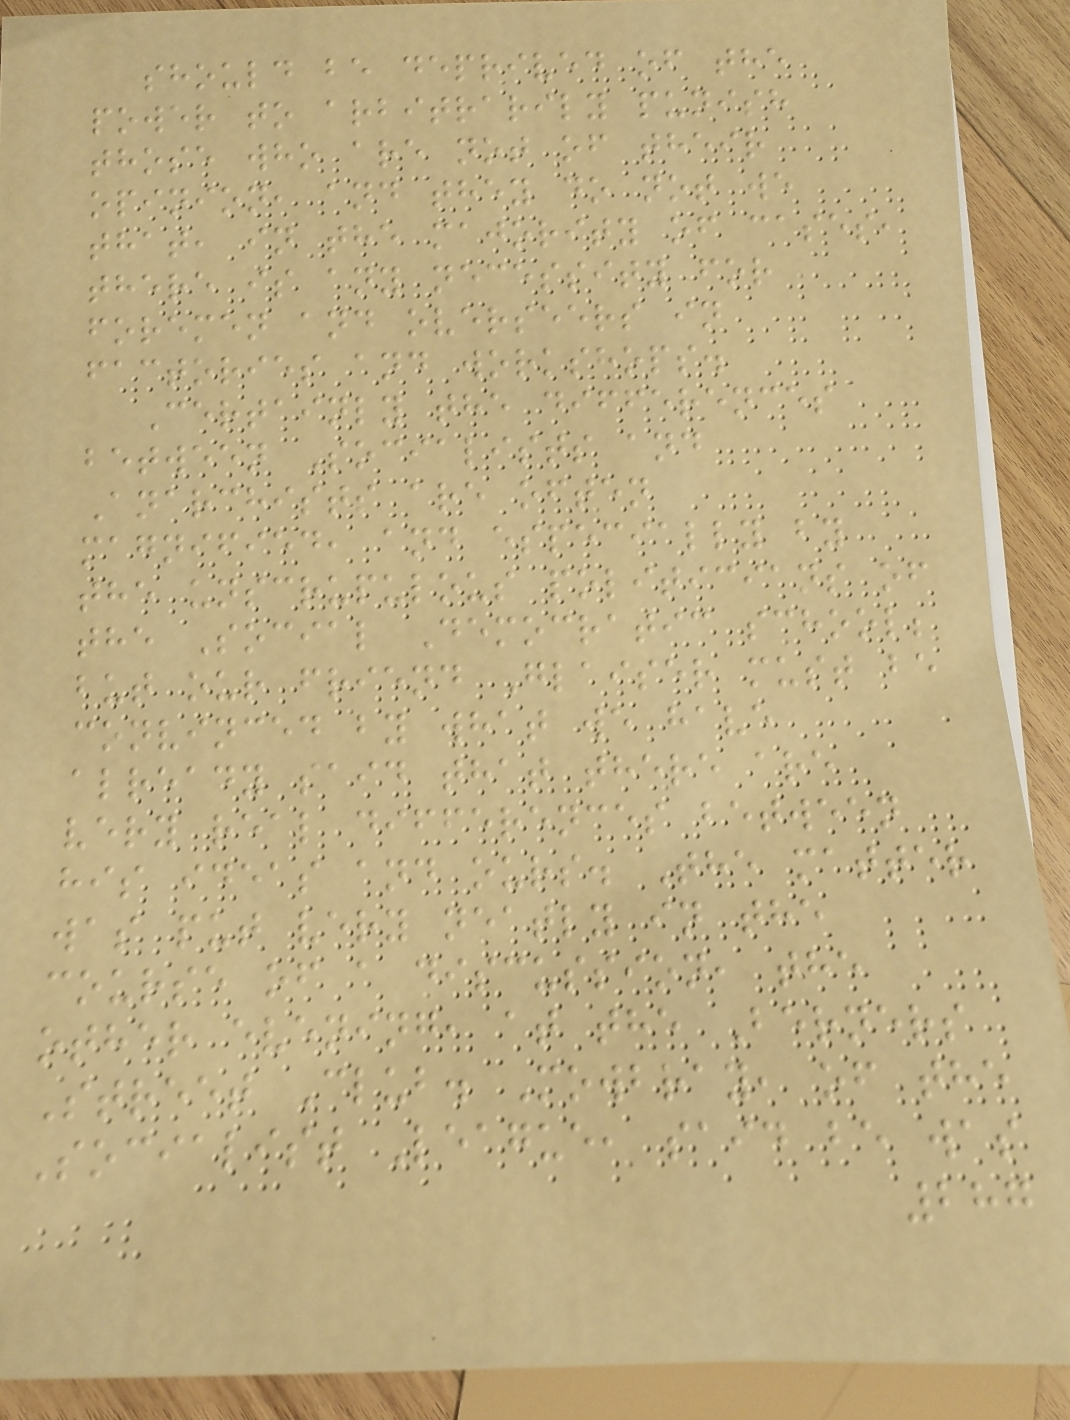should be deprived of the
power to arbitrarily punish
those who are not of their
opinion, and they do not we
that, in the majority of cases,
there is any necessity for
foremen and overseers in
factories and workshops.
Certainly the differences
between Socialists and
Anarchists are often
magnified, and especially by
the unscrupulous politicians of
the Social Democratic school;
but our friend Glaiser must be
convinced by what we have
already said that there are
very real differences between
his ideas and ours. The matter
was put very neatly in the
course of a discussion, the
other evening, at the Berners
Street Club. Mowbray, of the
Socialist League, said be was
287
